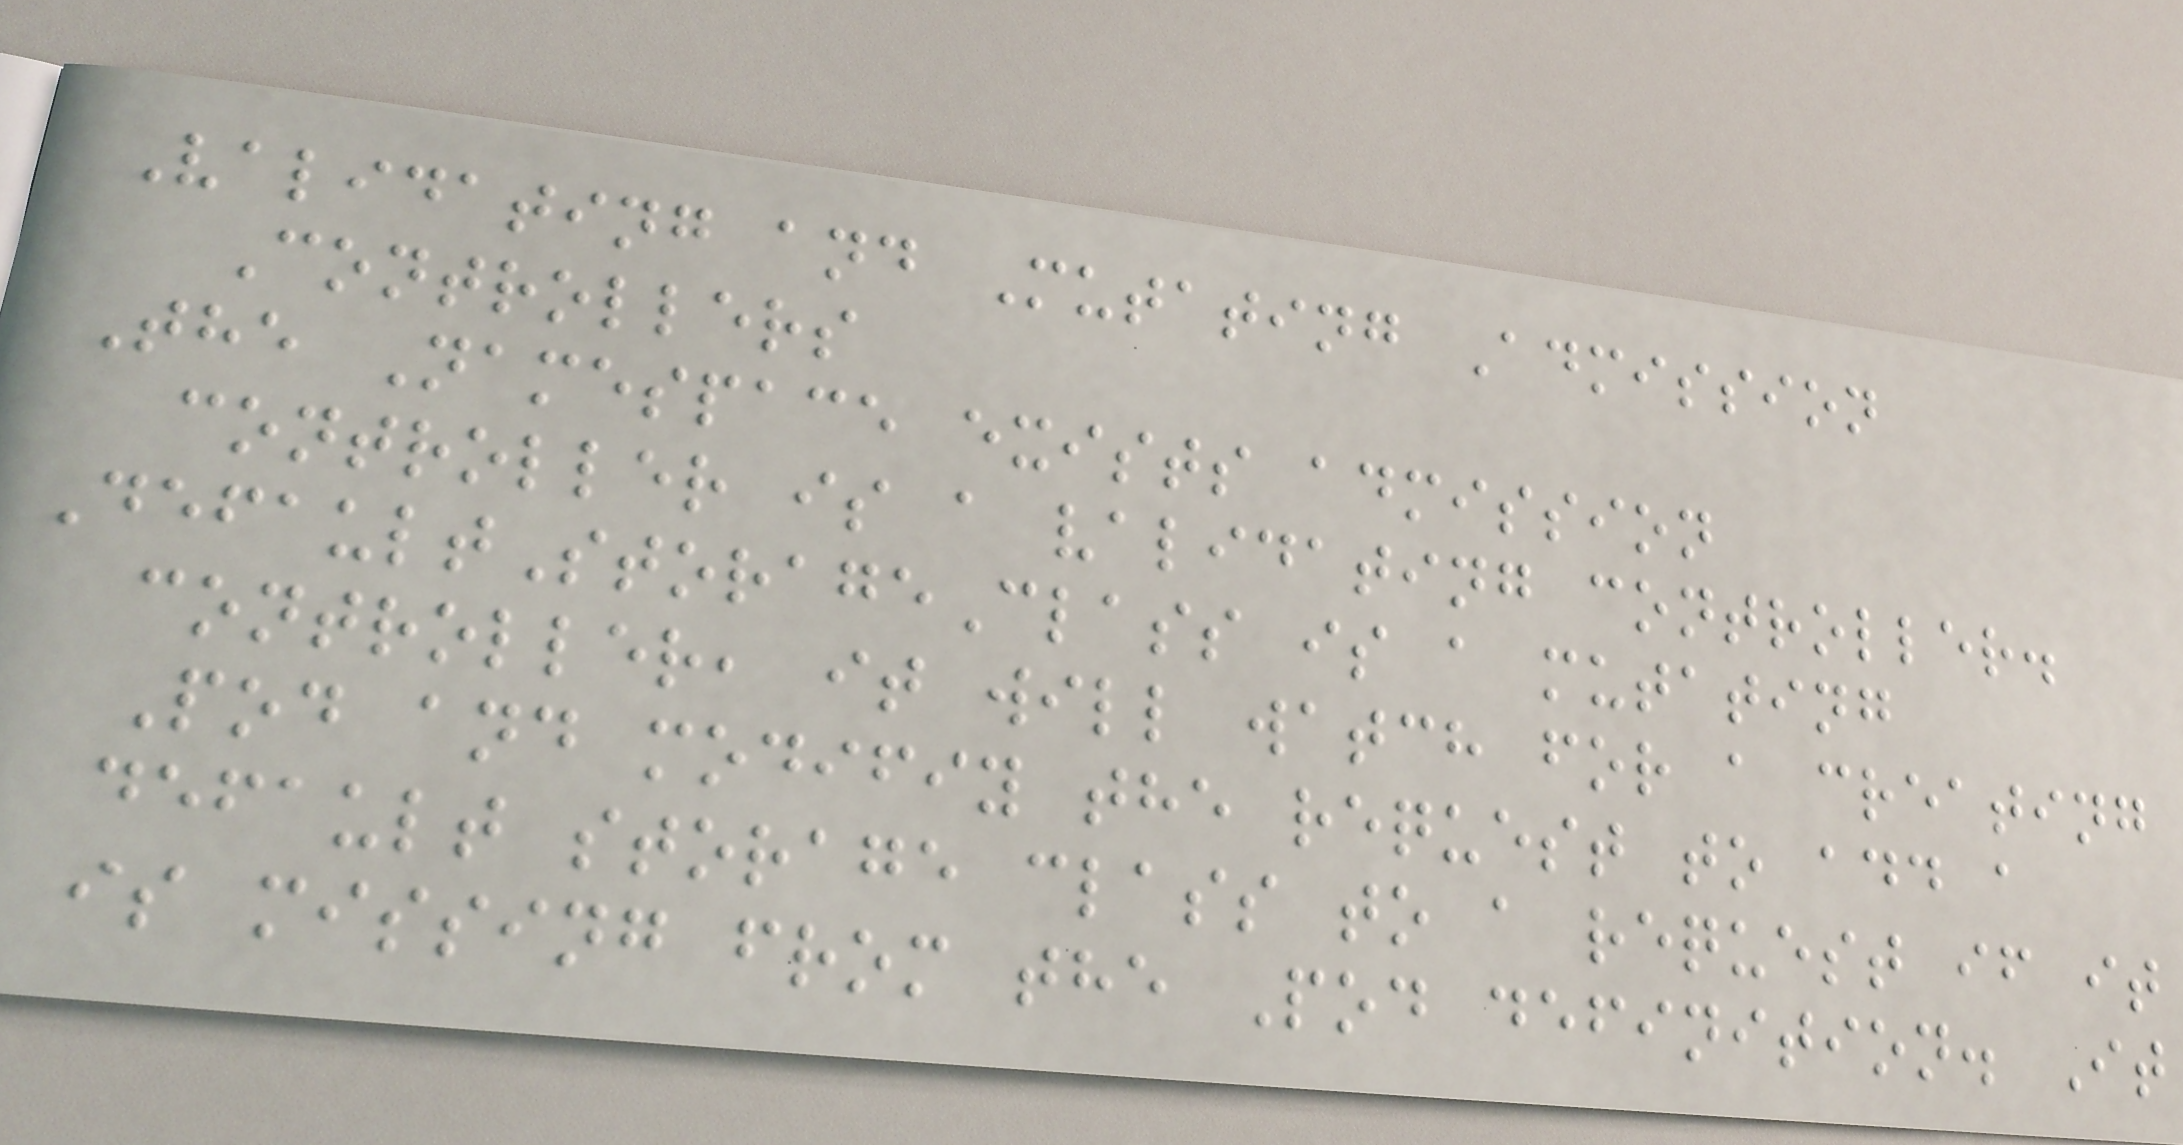Validating and Mutating Admission
Controllers
The Namespace exists admission
controller is a validating controller.
DefaultStorageClass is a mutating
controller, it will watch for a creating
Pod and modifiy the request to add a
default storage class to a request if it
is missing from the Pod definition. It
